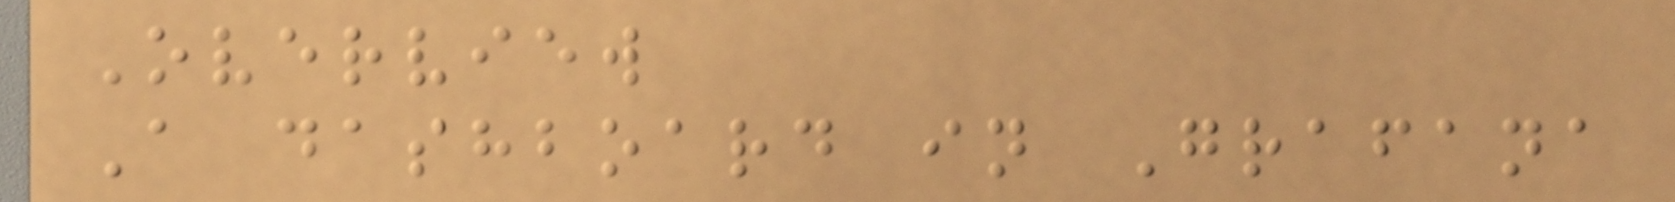Overview
A dashboard in Grafana
